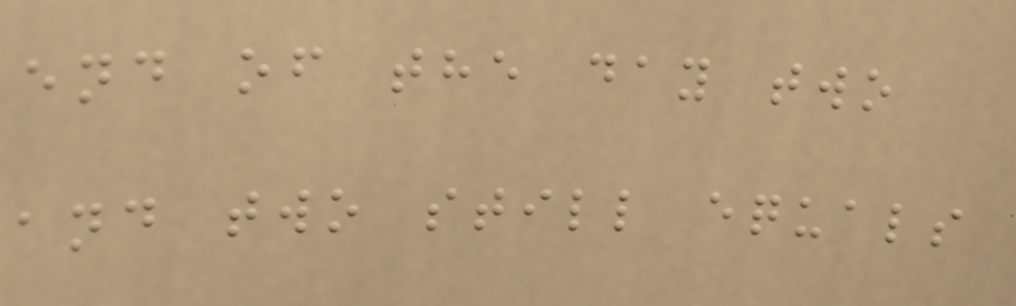end of the day two
and two still equals
